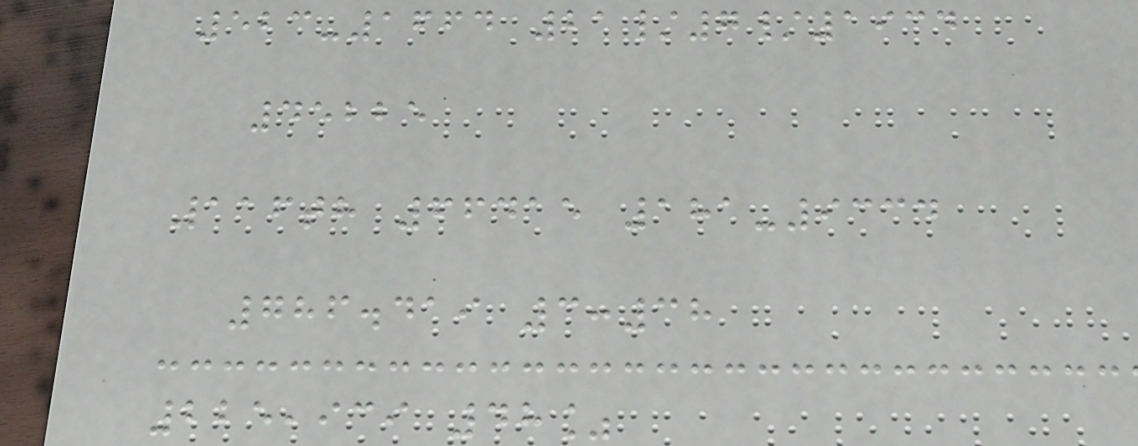523-1664 21/7/1934
45225
116th 66415 181-9334
786.419 3:38
225,939 48%
